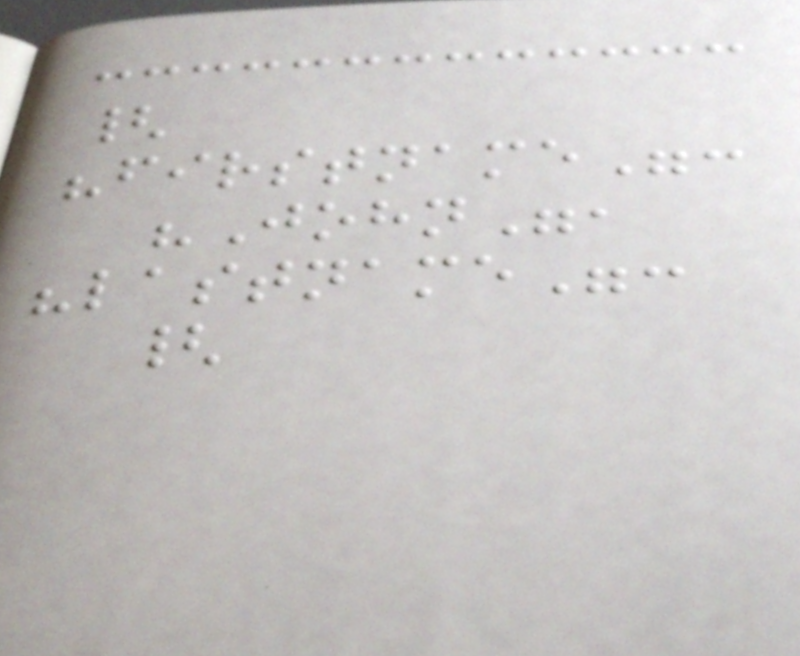{
"firstname":
"John",
"lastname":
{
